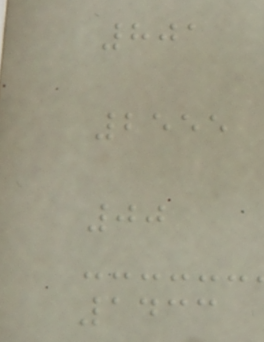801
2555
00
1433
